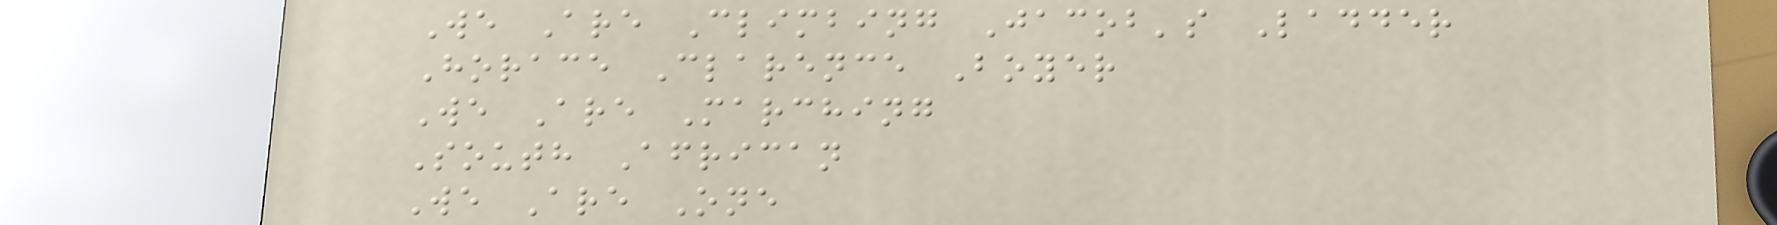We Are Climbing Jacob's Ladder
Horace Clarence Boyer
We Are Marching
South African
We Are One
